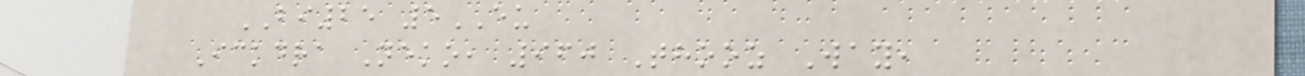BI25 5EU
Ickdra Neko, 960 Thooz Way,
